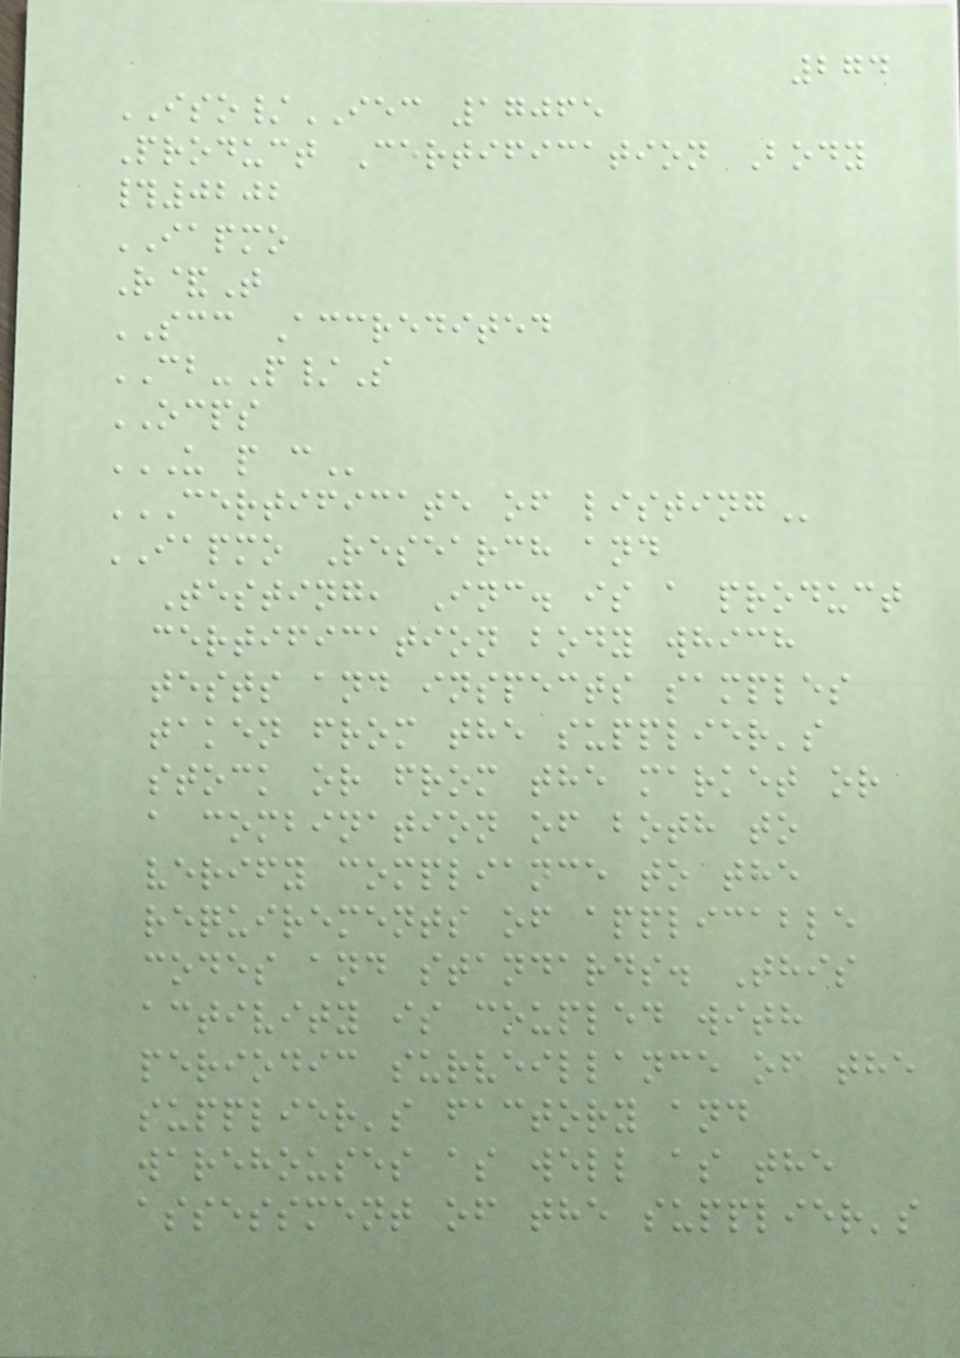274
ISO/IEC 17065
Product Certification Body
#0202
IAPMO
R&T
SCC Accredited
CB-P/S
OCPS
U P C
CERTIFICATE OF LISTING
IAPMO Research and
Testing, Inc. is a product
certification body which
tests and inspects samples
taken from the supplier's
stock or from the market or
a combination of both to
verify compliance to the
requirements of applicable
codes and standards. This
activity is coupled with
periodic surveillance of the
supplier's factory and
warehouses as well as the
assessment of the supplier's
